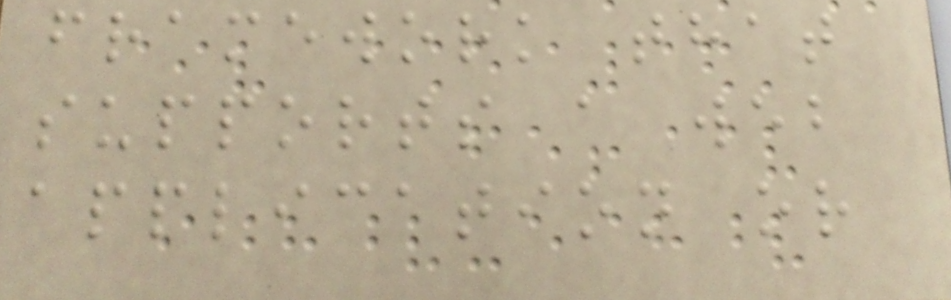framework that
supports a web
application or
